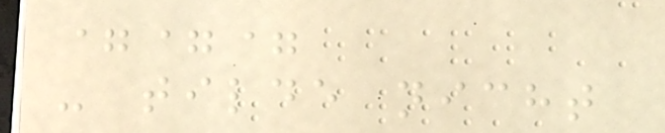===
- tilde nicht
